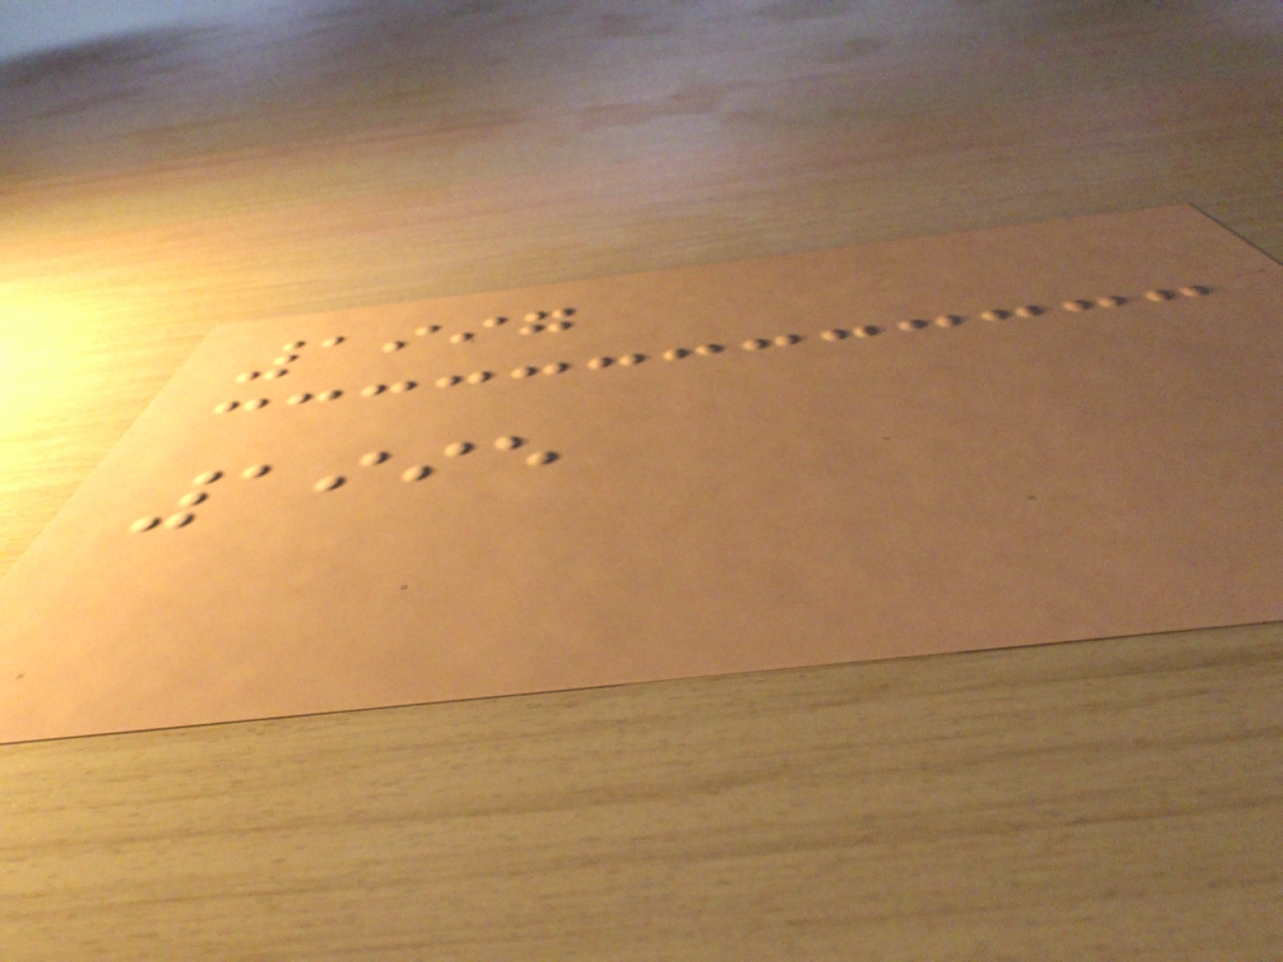1997
1995
